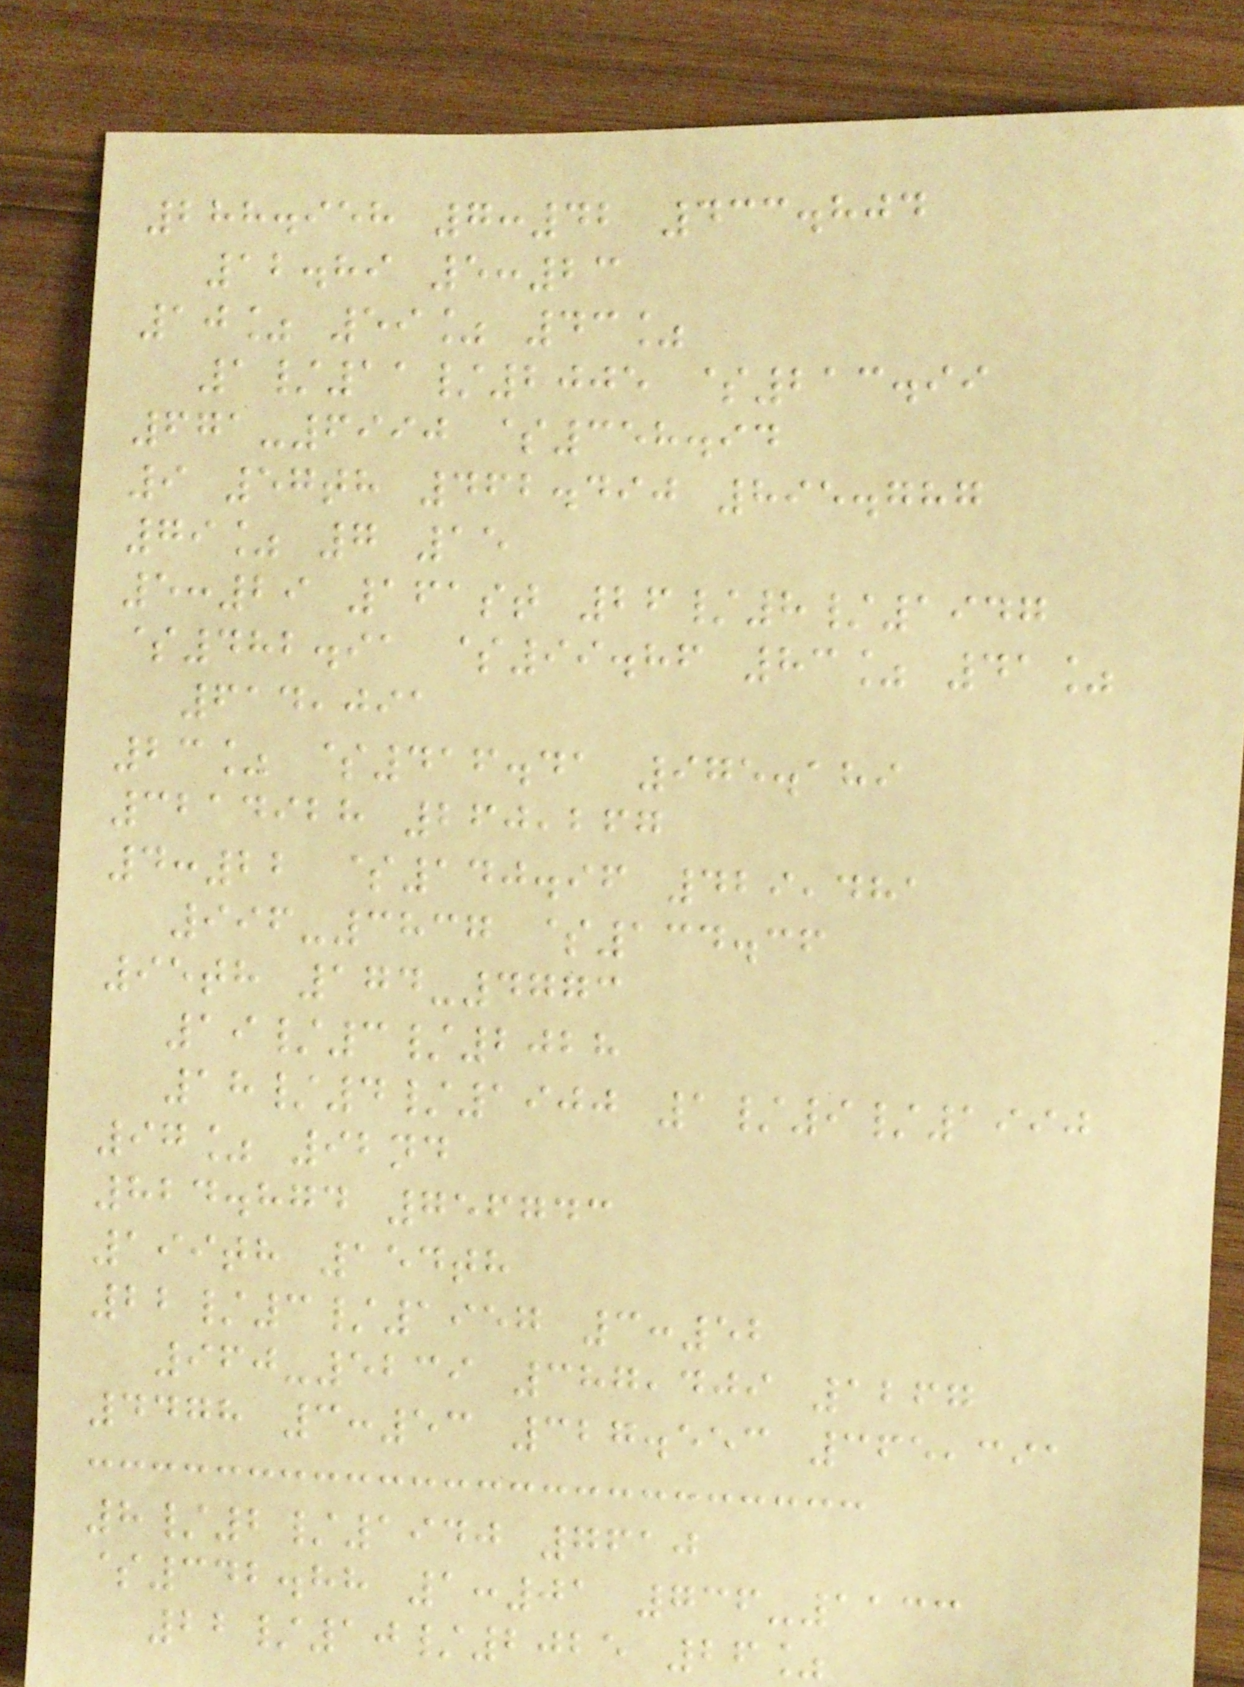288.958 7:42 433.804
12.89 5:23
10% 59% 43%
1/11/2005 $213.99
671-6990 $358.94
9 57th 462.490 895.787
79% 7 15
5:29 161st 26/8/1947
$482.91 $99.86 83% 41%
614,091
23% $416.41 975.189
3214928 260,267
4:22 $140.96 429,481
996-3837 $134.36
95th 174-4773
19/3/2028
18/4/1900 1/9/1990
97% 92nd
824.874 756743
199th 154th
22/3/1957 3:52
960-5239 387,409 1267
4478 3:53 327.553 365,391
8/2/1940 7610
$342.88 1:01 736-1133
22/10/2025 26%
